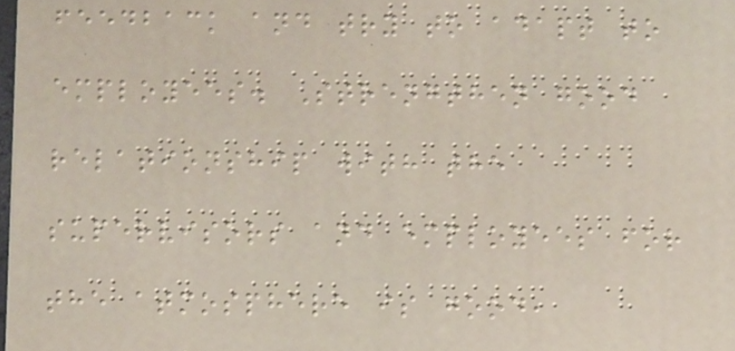feedback and try to adapt to
employees. Strengthen good
relationship with the
supervisors and employees for
the atmosphere is good,
